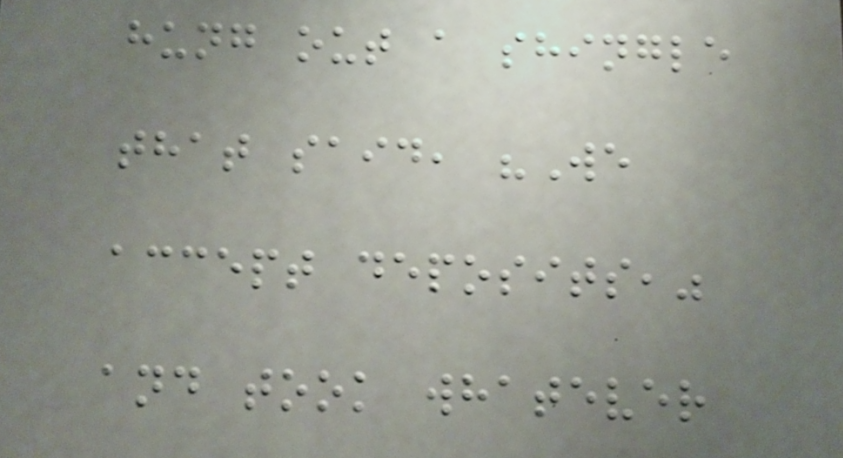hung out a shingle
that said, "We
accept deposits,"
and took whatever
